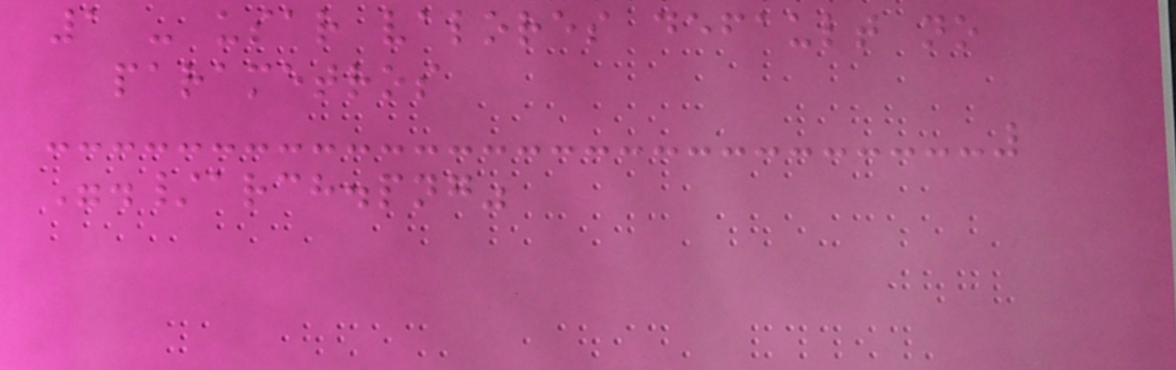1 - usar valores default no
parametros
"./arch.png"
